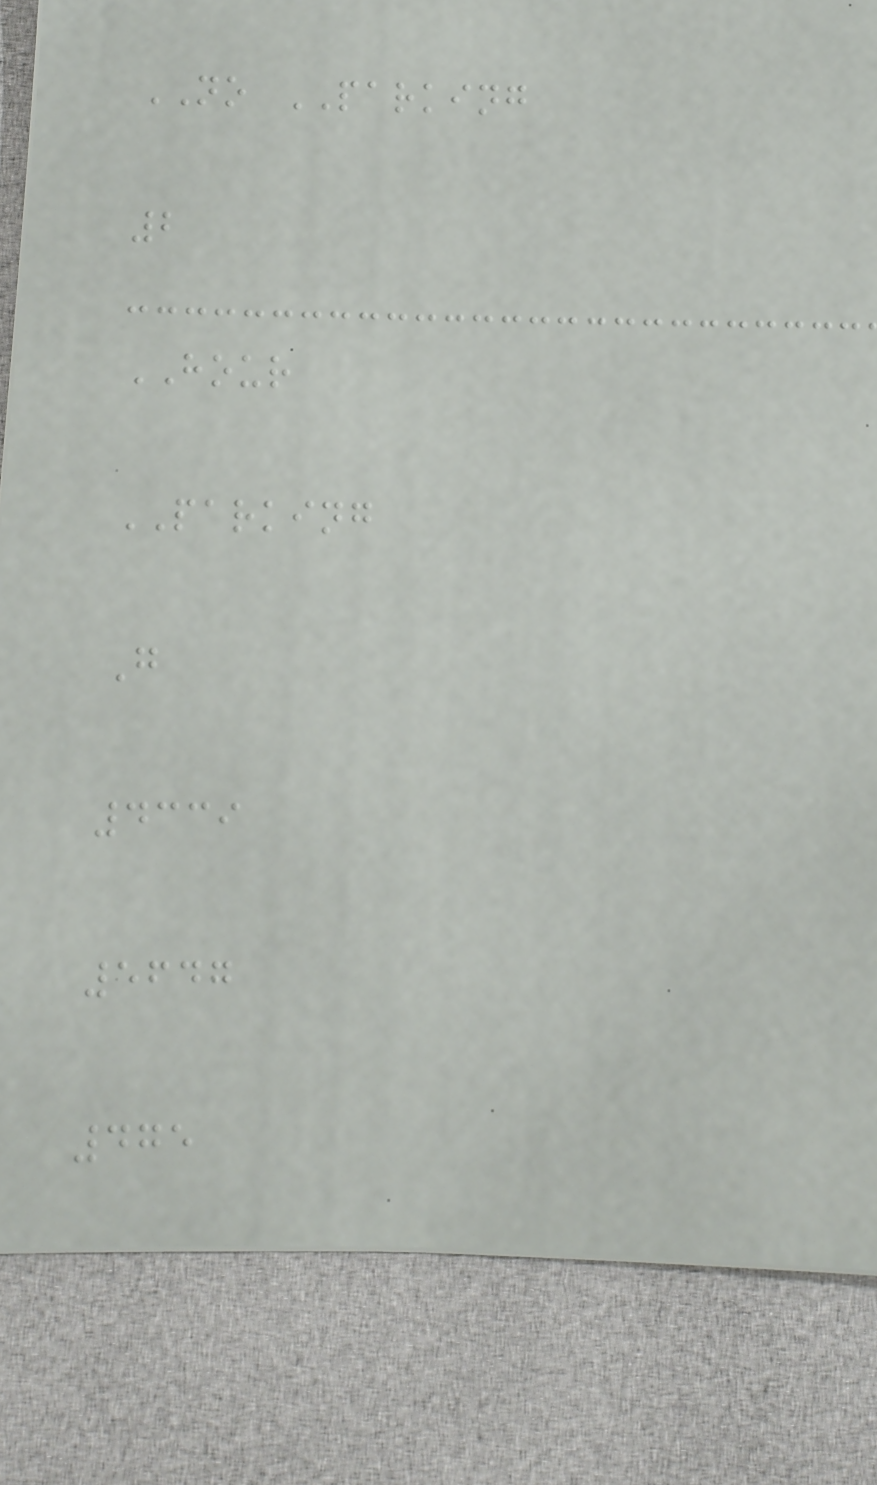NO PARKING
2
HOUR
PARKING
G
4339
5647
475
